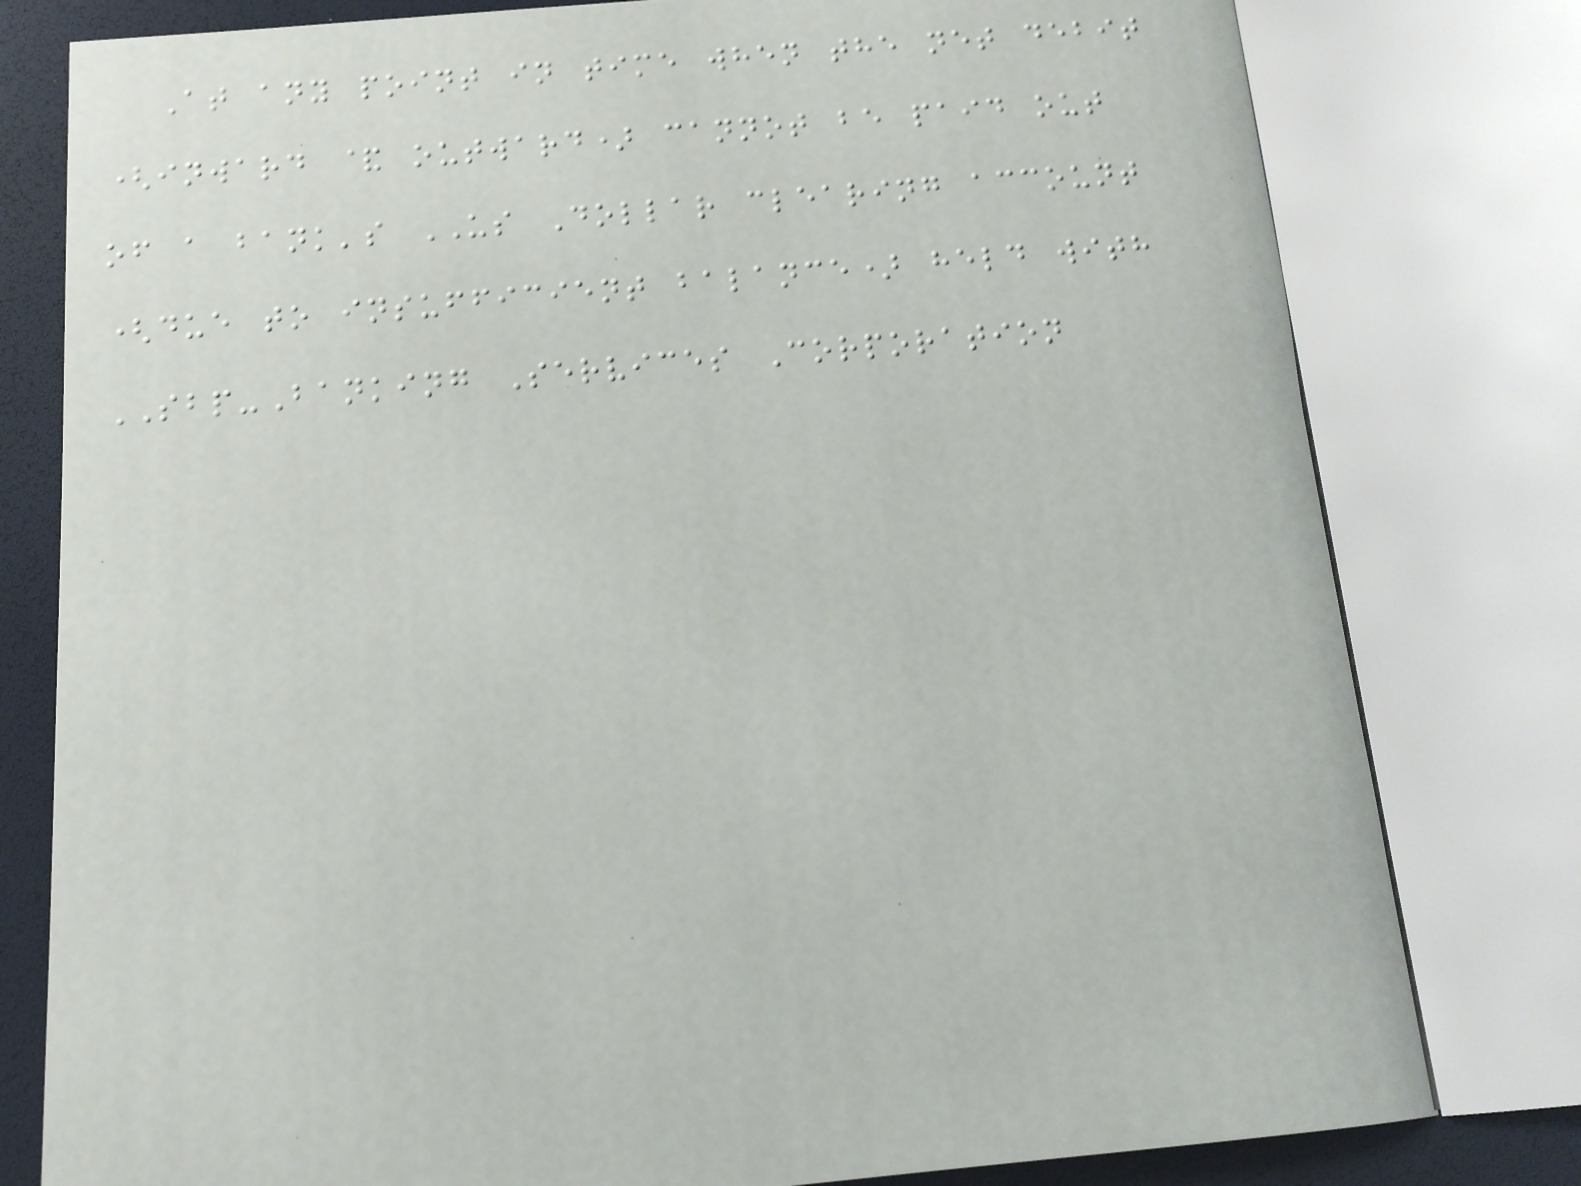At any point in time when the net debit
(inward & outward) cannot be paid out
of a bank's US Dollar clearing account
(due to insufficient balance) held with
SBP-Banking Services Corporation
